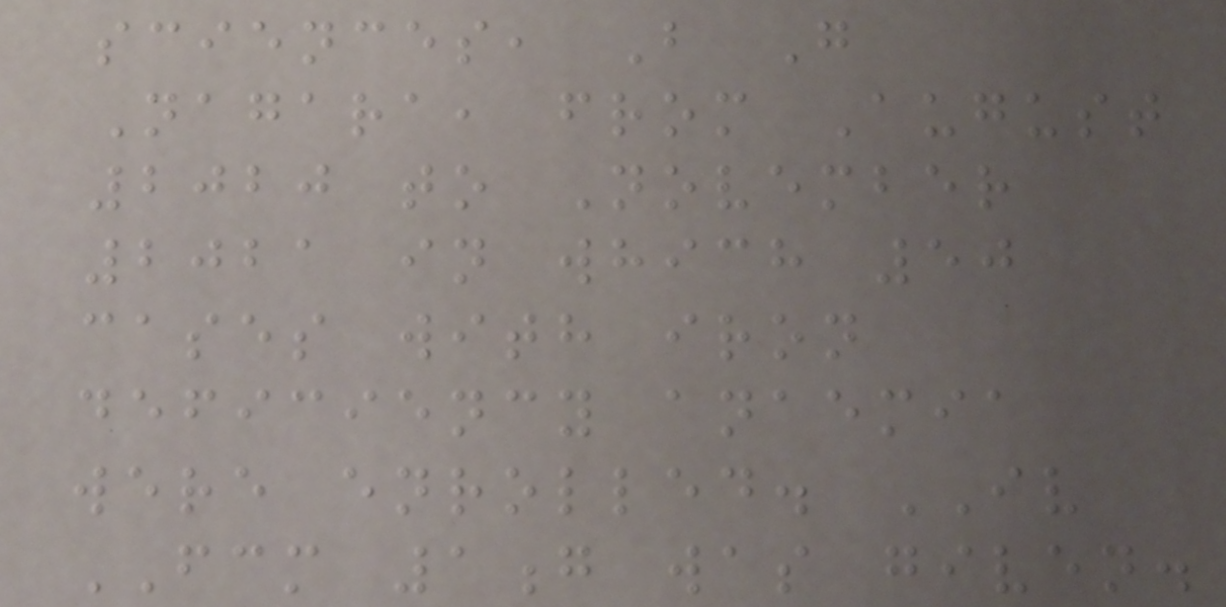sciences, B G
Nagara, from August
2020 to November
2021 in which 50
cases with iron
deficiency anaemia
were enrolled. IV
FCM 1g was given.
